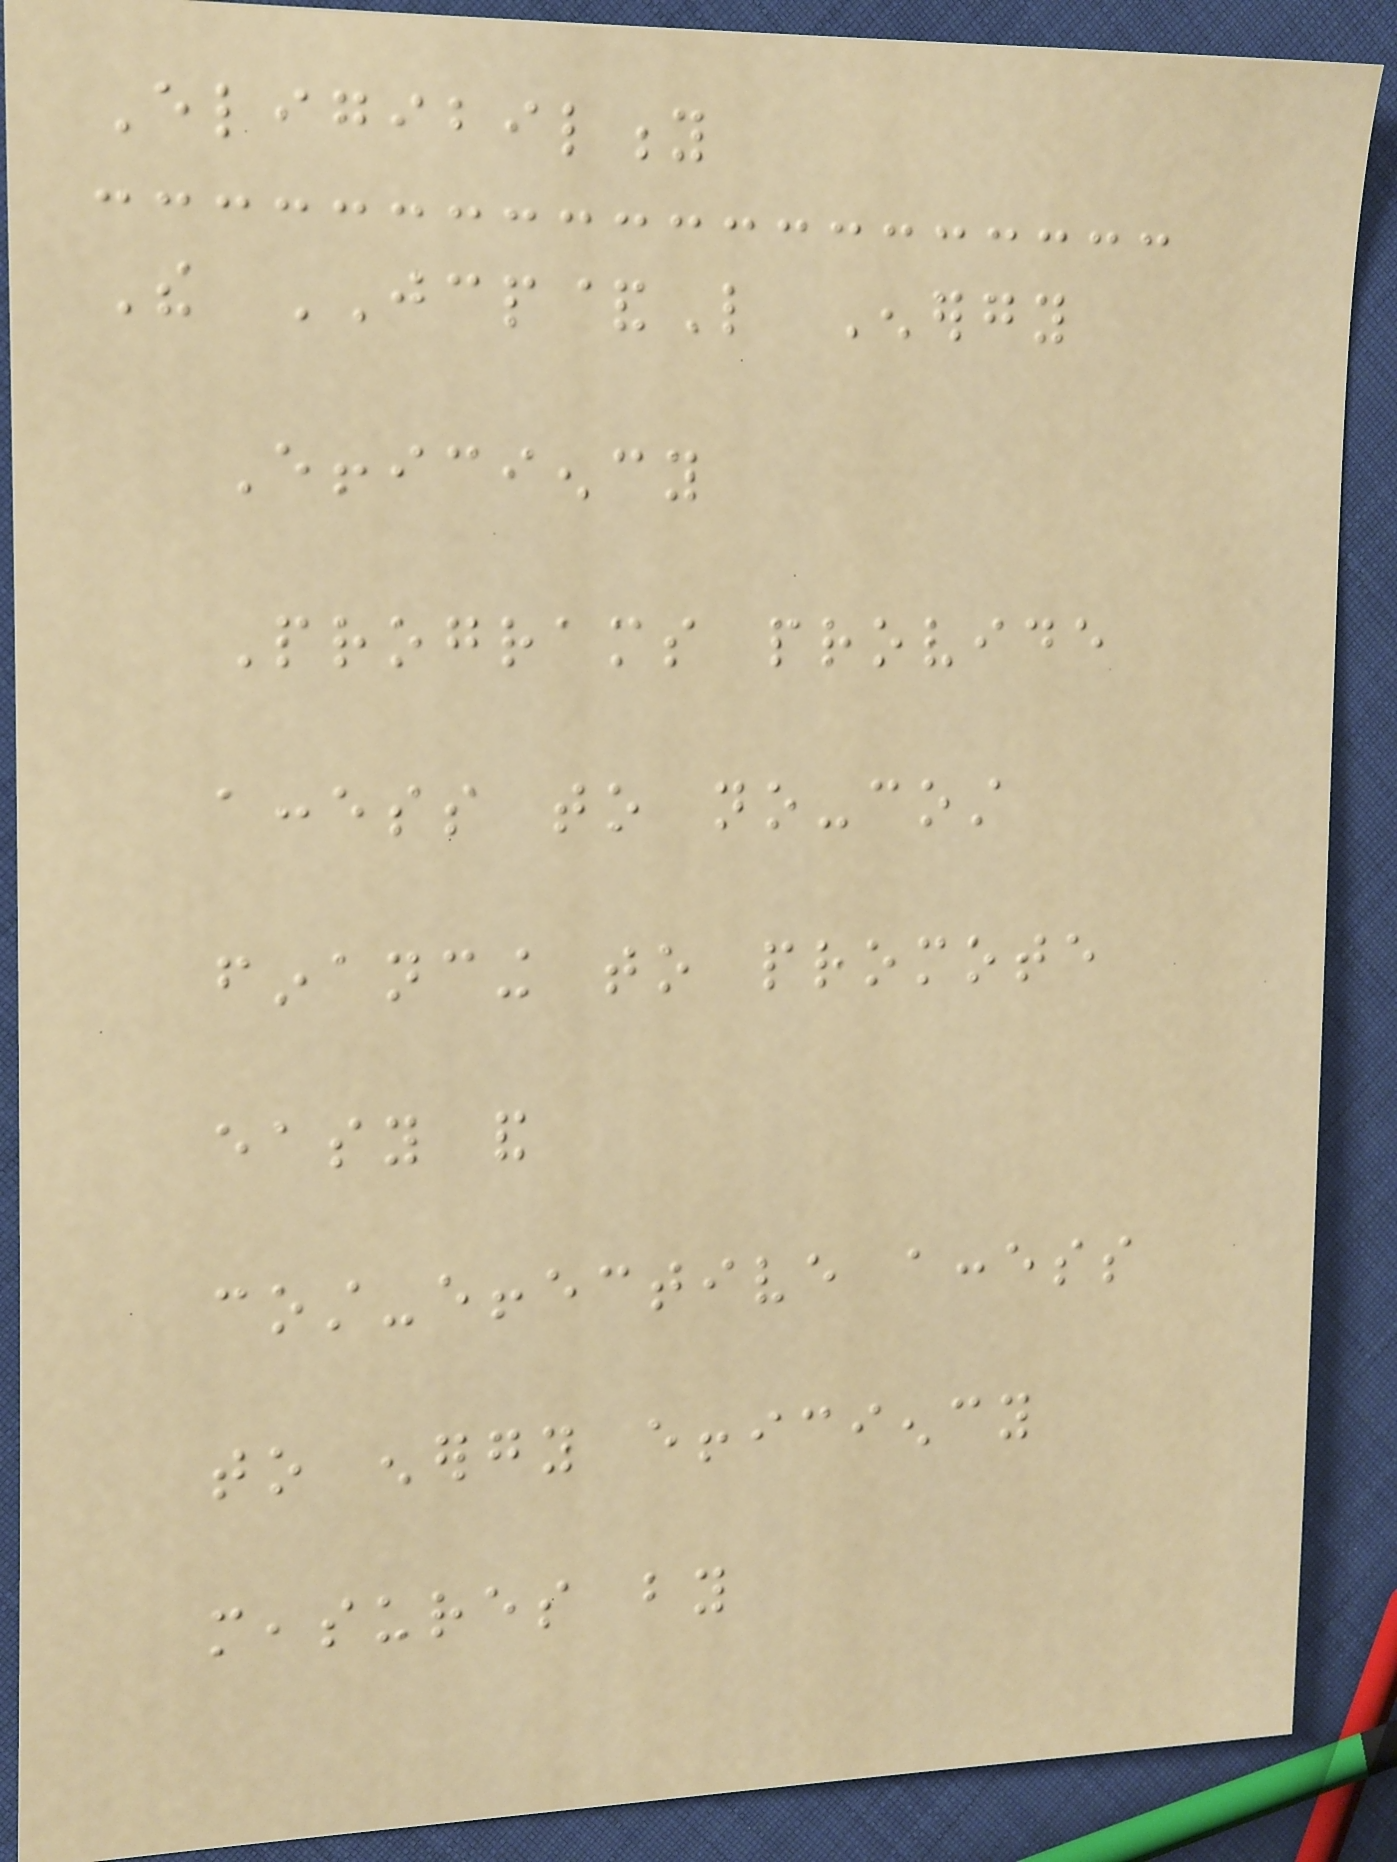Eligibility
The JCP&L Energy
Efficiency
Programs provide
access to no-cost
financing to promote
easy and
cost-effective access
to energy efficiency
measures by
